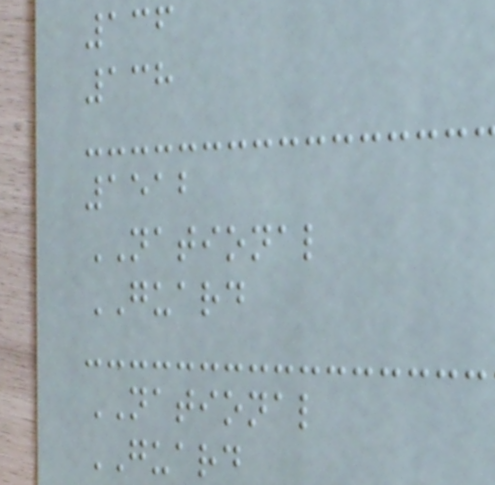136
138
1512
NATIONAL
GUARD
NATIONAL
GUARD
